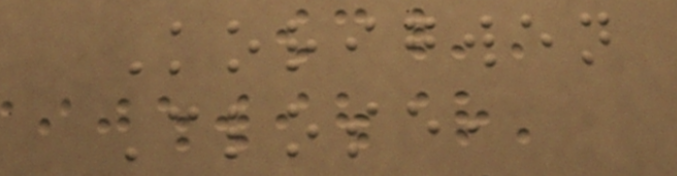Korigwen
Close,
